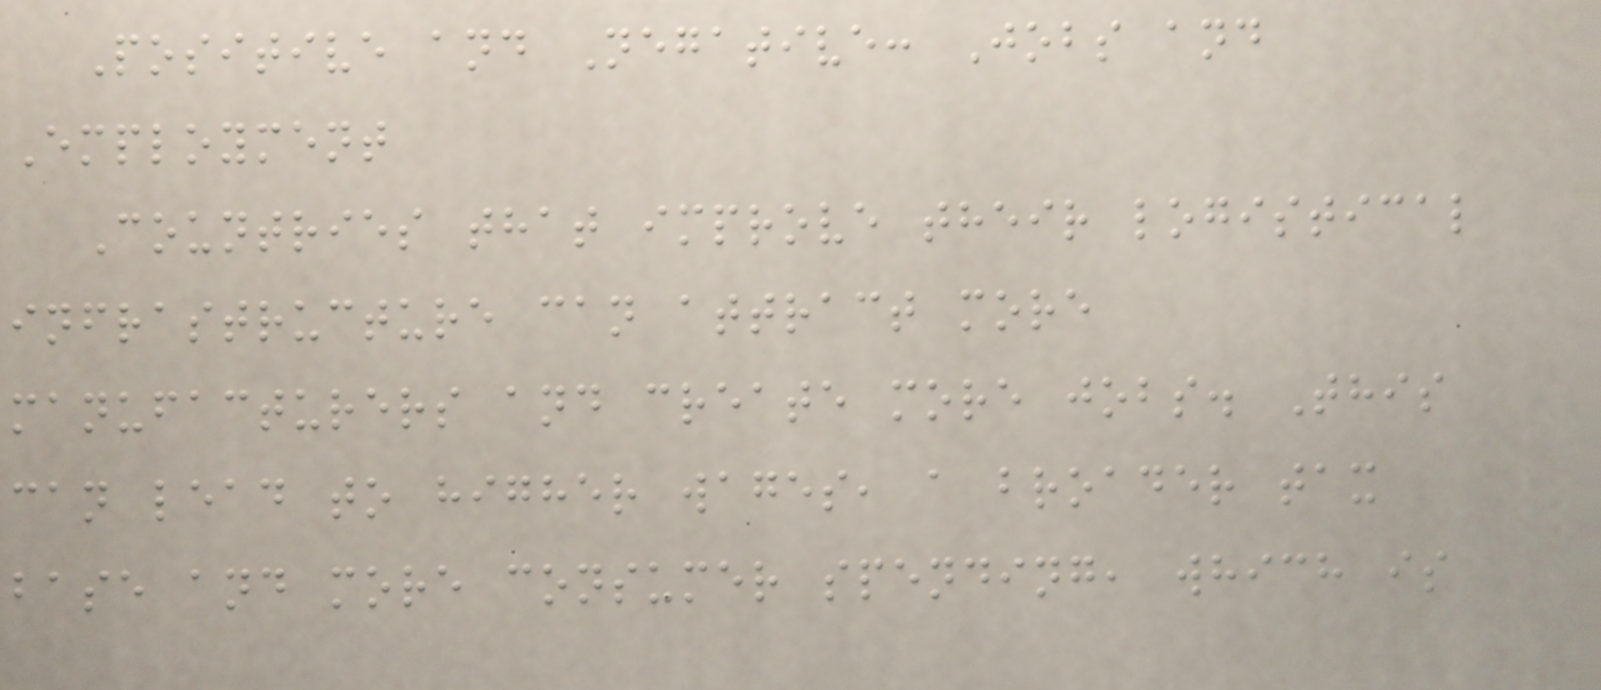Positive and Negative: Jobs and
Employment
Countries that improve their logistical
infrastructure can attract more
manufacturers and create more jobs. This
can lead to higher wages, a broader tax
base and more consumer spending, which is
